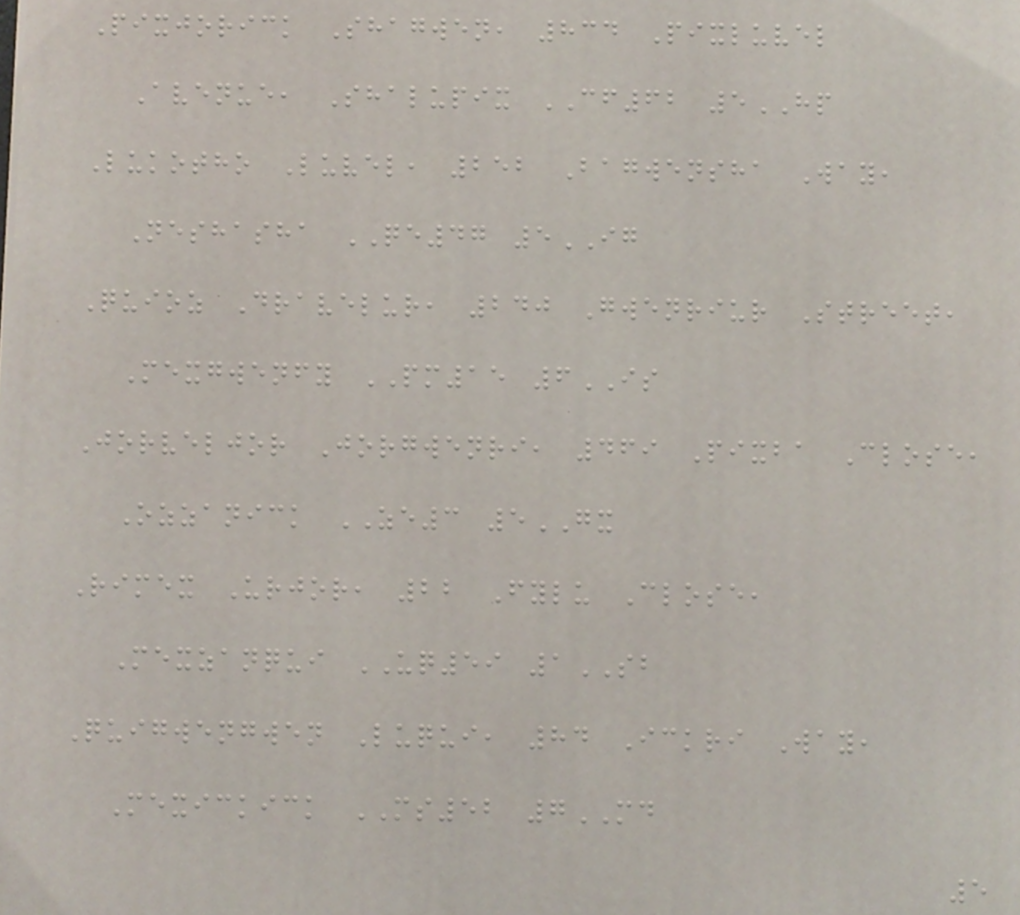Pixjorick Shagwen, 834 Pixluvel
Avenue, Shalupix CF62 5HP
Lukotho Luvel, 252 Bagwensha Way,
Neshasha QE47 5IG
Quioz Dravelur, 240 Gwenriur Street,
Mexgwenfy PM15 6IS
Jorveljor Jorgwenri, 469 Pixba Close,
Ozzanick ZE3 5GX
Rimex Urjor, 22 Fylu Close,
Mexzanqui UQ59 1SB
Quigwengwen Luqui, 84 Ickri Way,
Mexickick MS52 7MD
5
